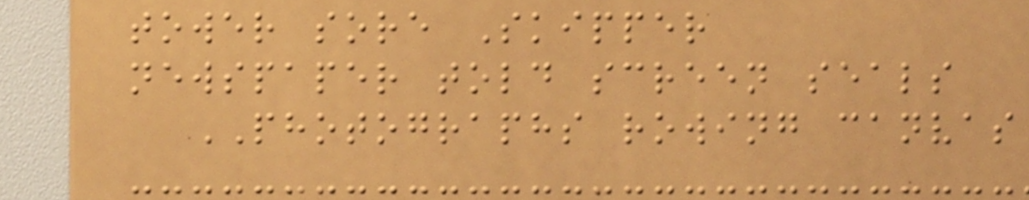tower sore Skipper
newspaper told screen seals
PHOTOGRAPHS rowing canvas
